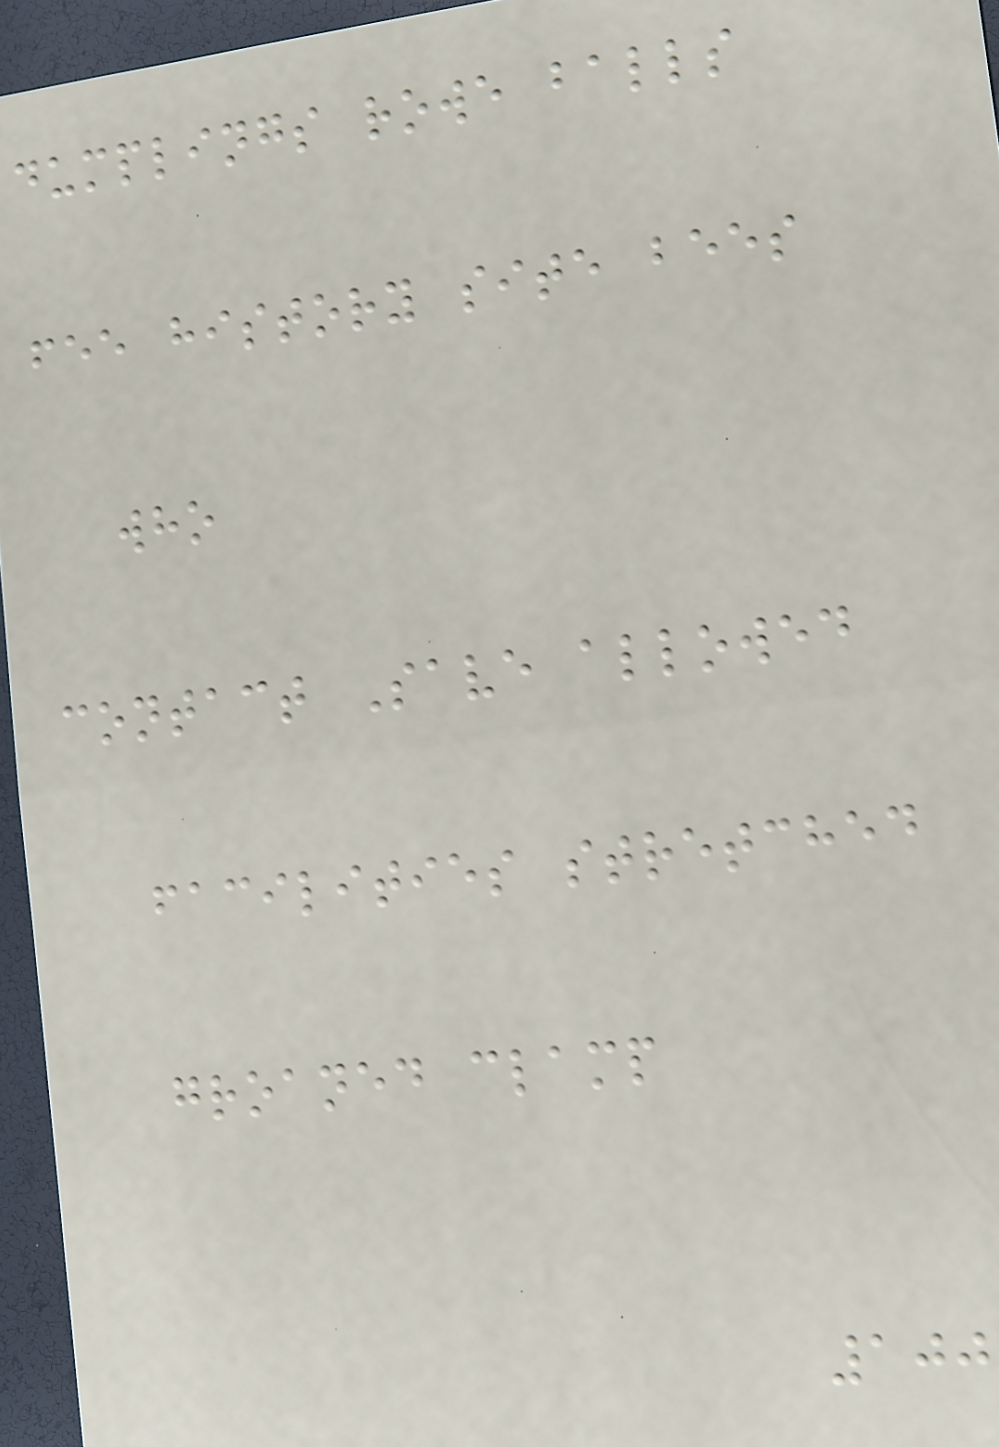dumplings rowe balls
fee history site bees
who
contact Save allowed
facilities stretched
groaned clamp
100
